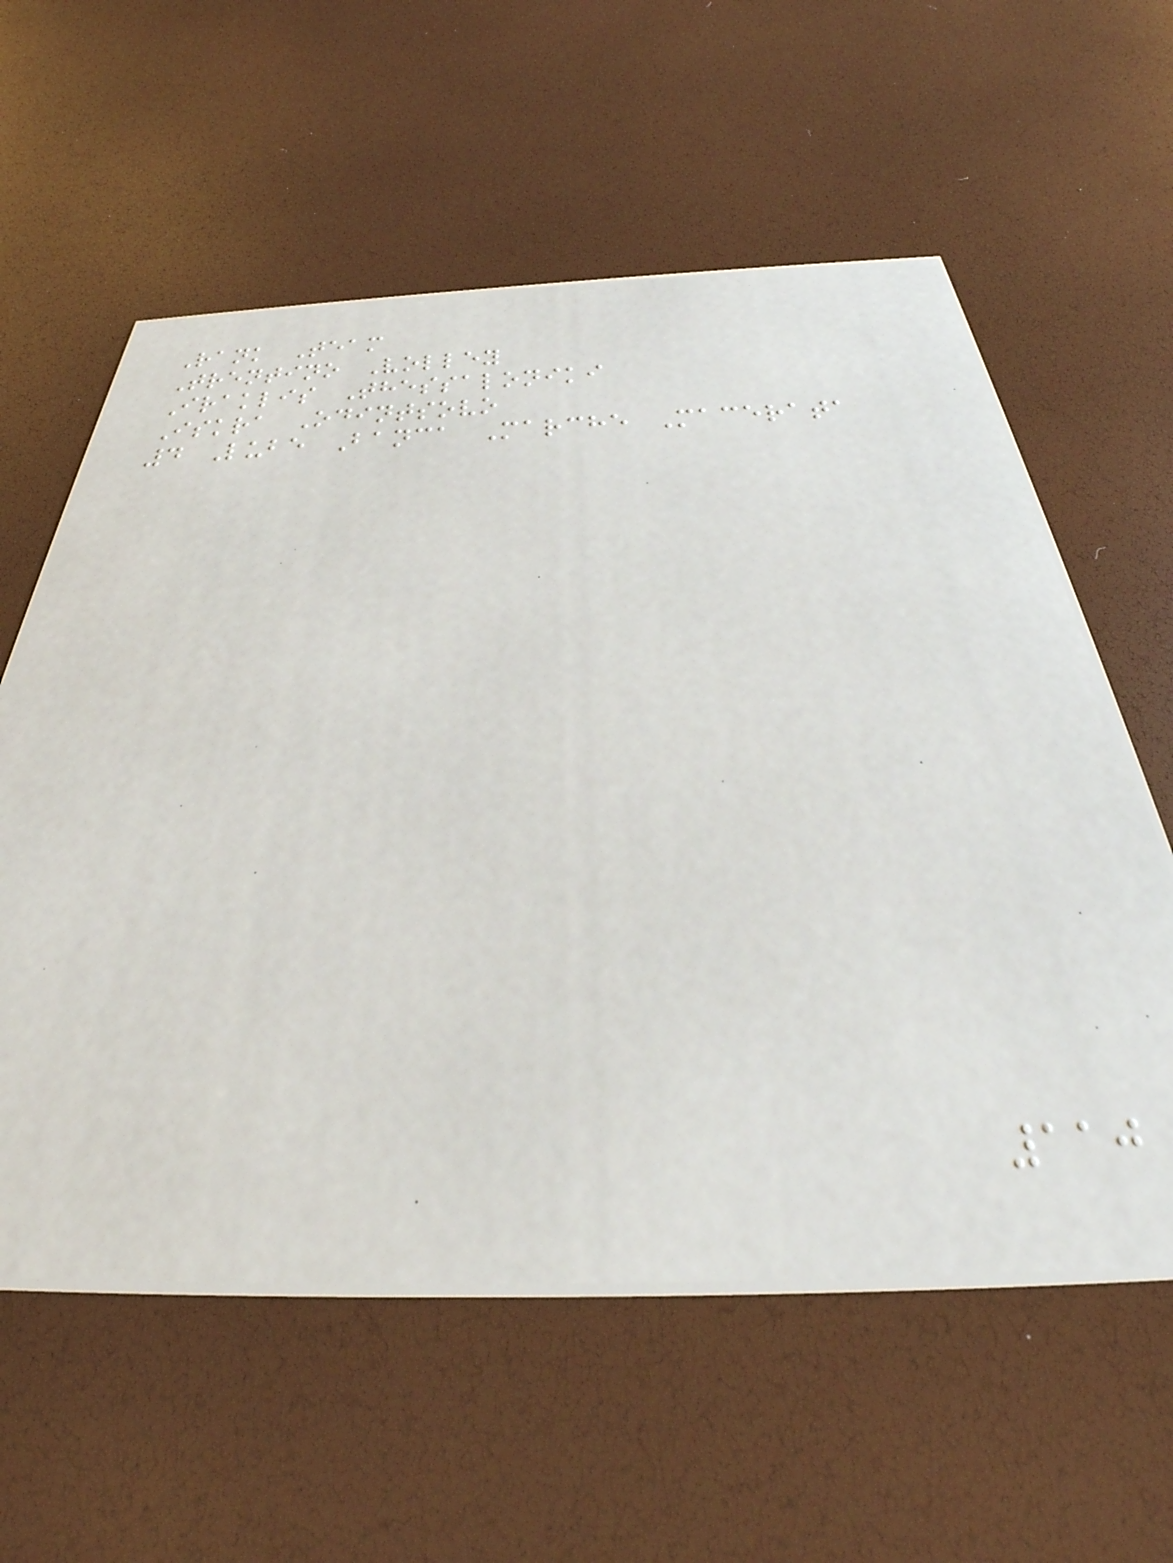Rank Team
Trentino Volley
Iraklis Thessaloniki
Iskra Odintsovo
4 Lube Banca Marche Macerata
110
